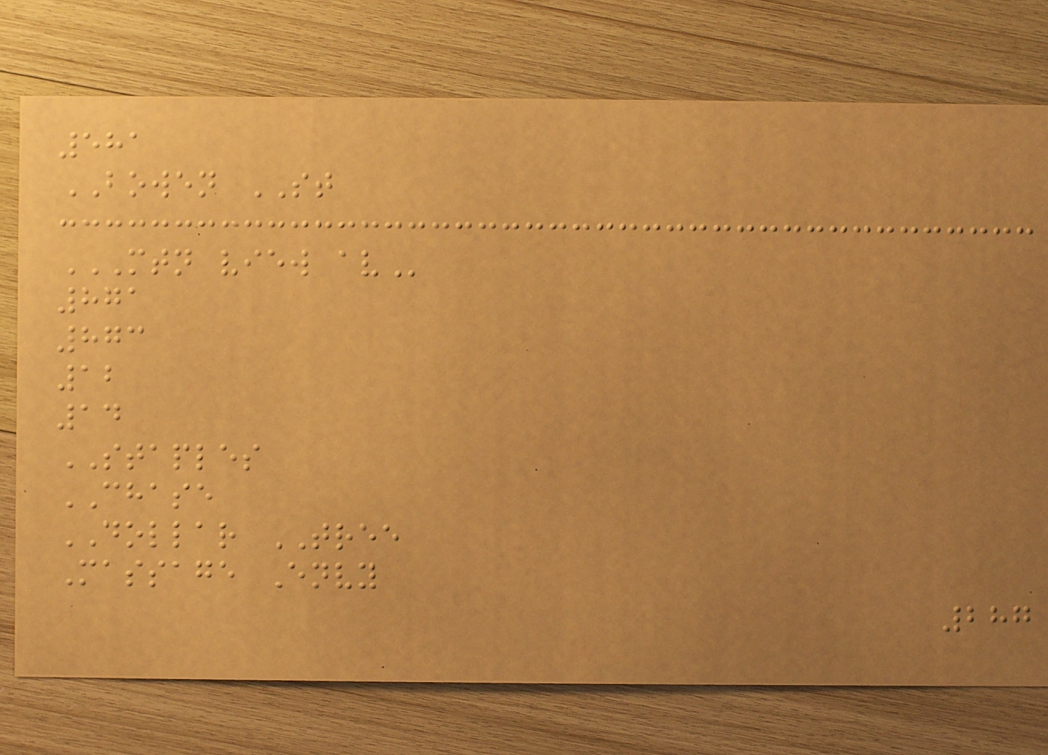581
BOWEN ST
MTN VIEW AV
871
873
12
14
STAPLES
CHASE
DOLLAR TREE
Massage Envy
287
